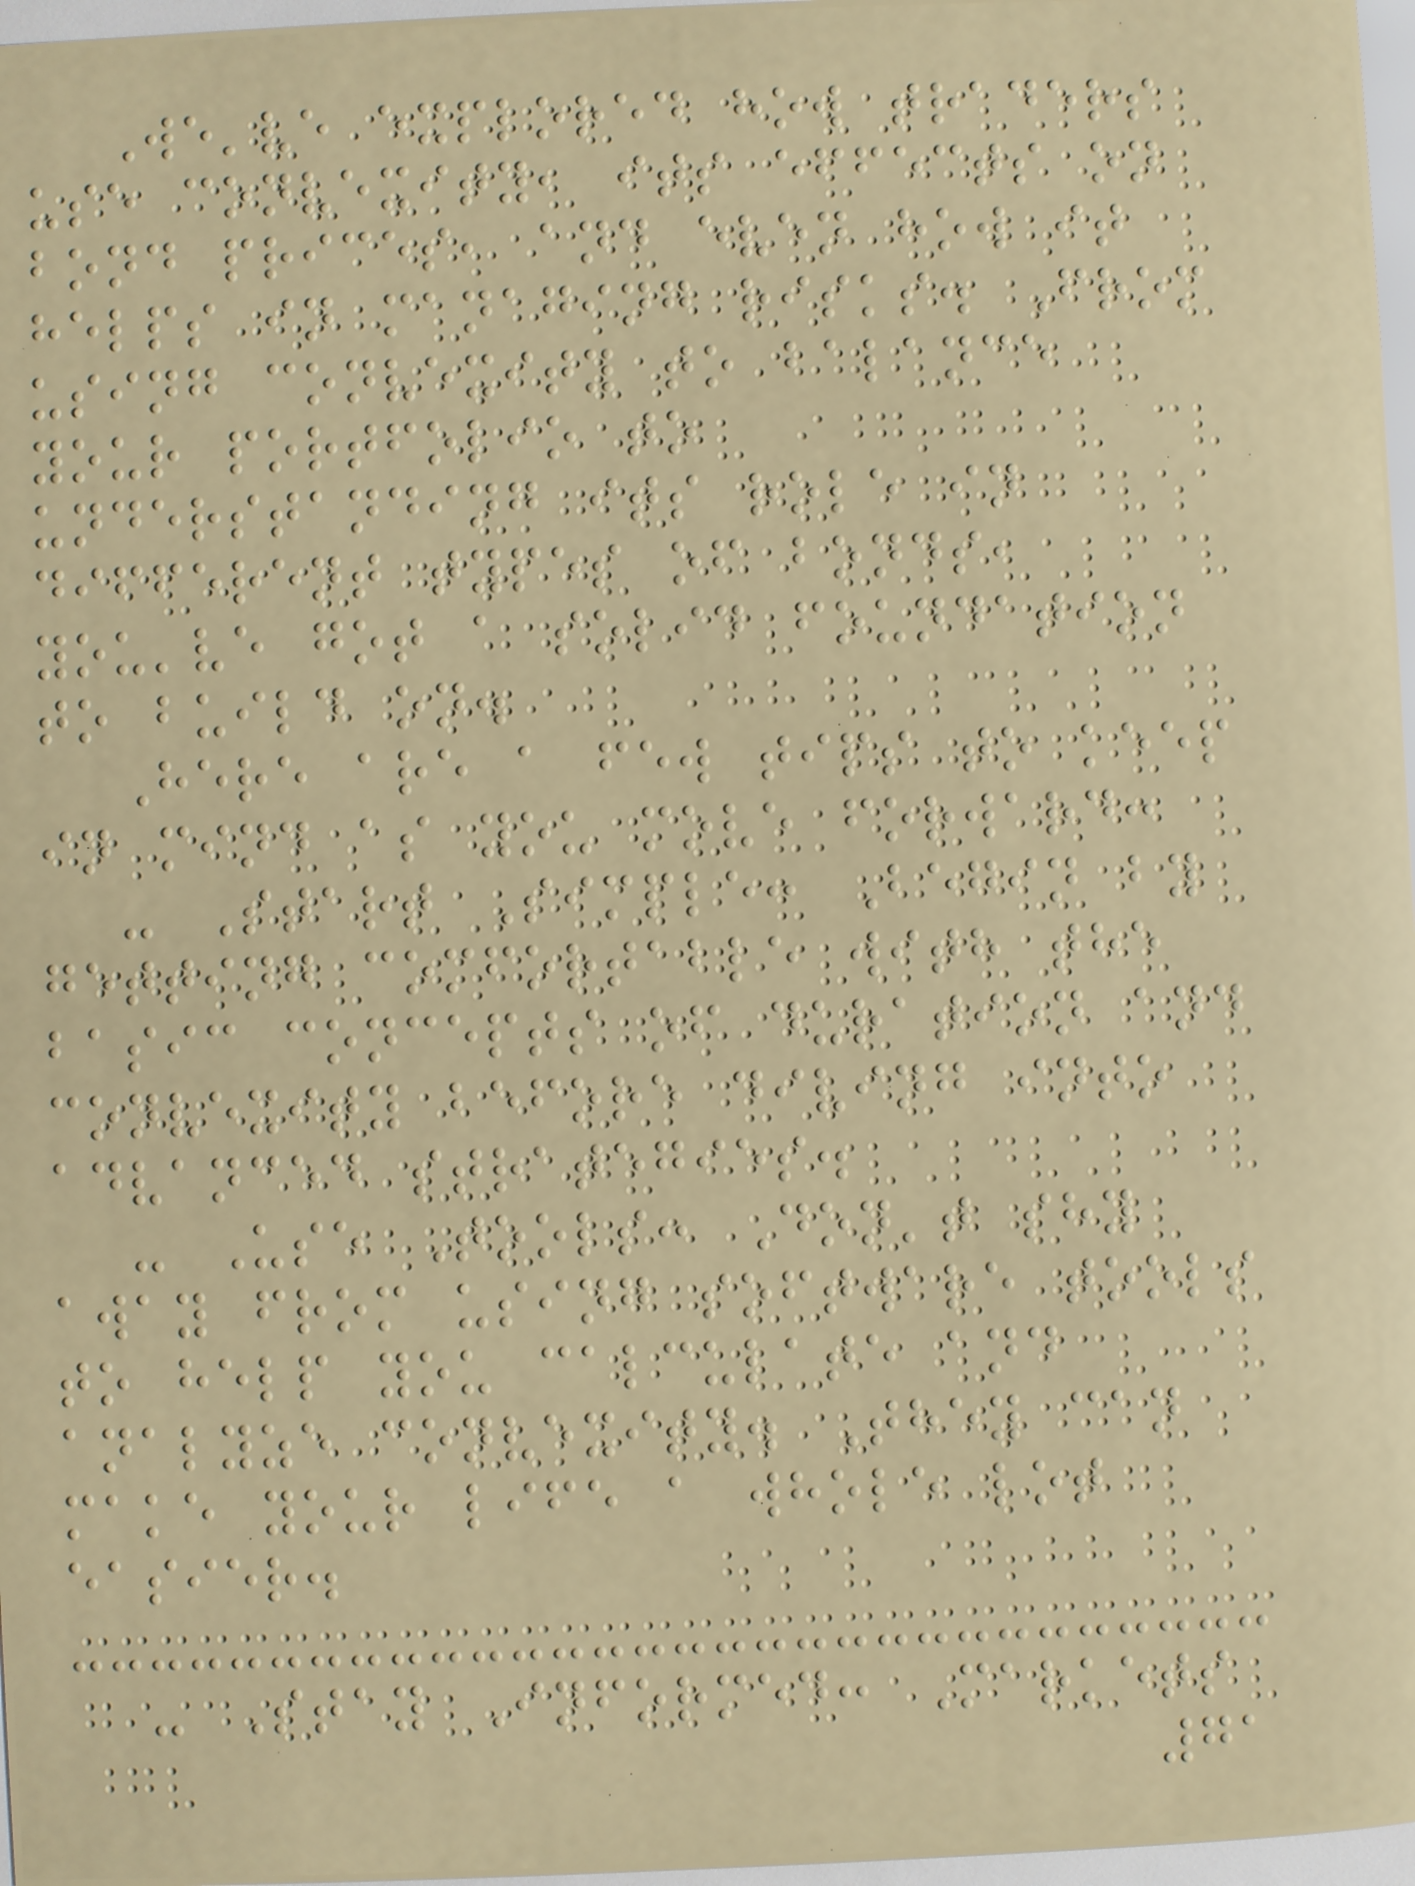We've explored how traders
use convexity, its effects on
bond prices, and even how it
helps in managing risks. From
using convexity to balance
your portfolio to
understanding its role in
different types of bonds,
you've got a solid foundation
to build on.
Here are a few tips to keep
in mind as you move forward:
- Start Simple: Begin by
getting comfortable with the
basic concepts of duration and
convexity before diving into
advanced strategies.
- Use Tools: Don't shy
away from using software tools
to help you calculate and
analyze convexity. They can
make your life a whole lot
easier.
- Stay Informed: Markets
71
